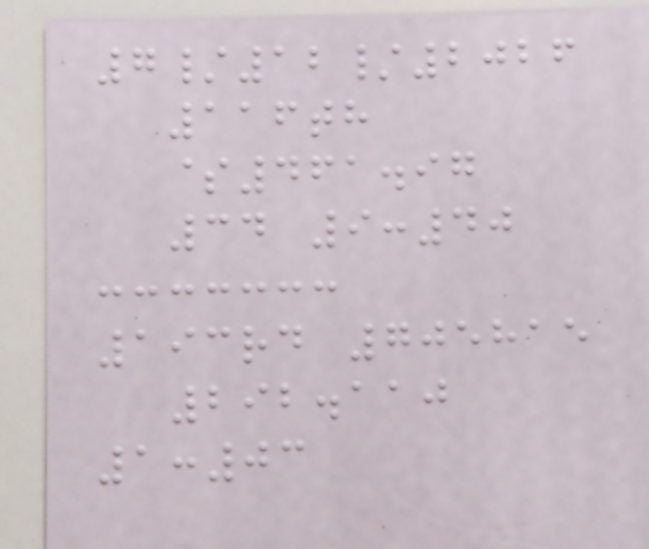7/12/2026
116th
$461.97
34 9:40
193rd 705815
292.110
1:03
